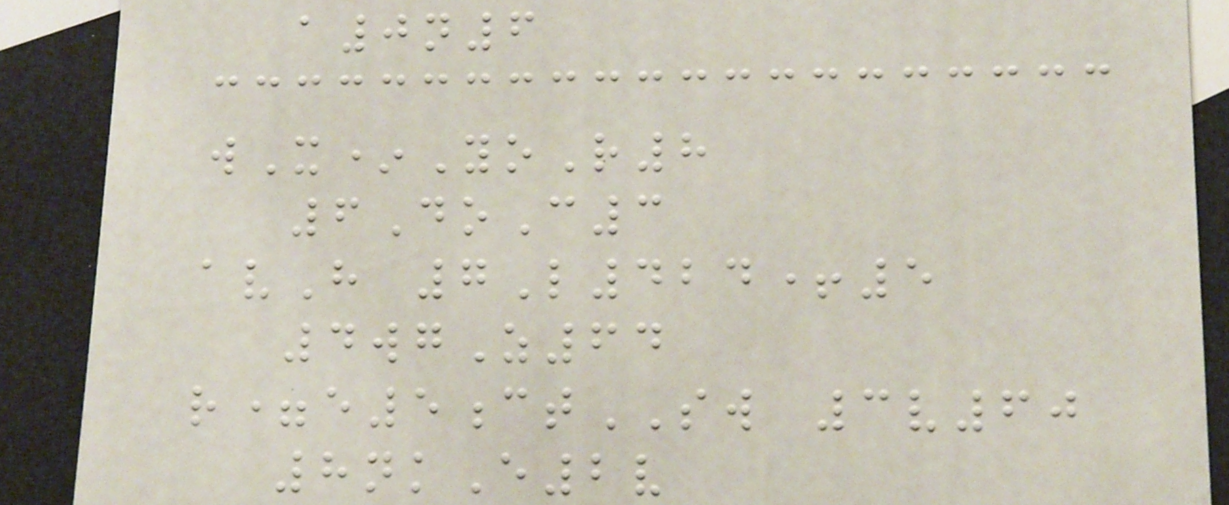a0n6
wX*YoR8
6DoC3
avH 7L424+5
4wgZ64
r=e5ctSW 3v60
8nkE2v
